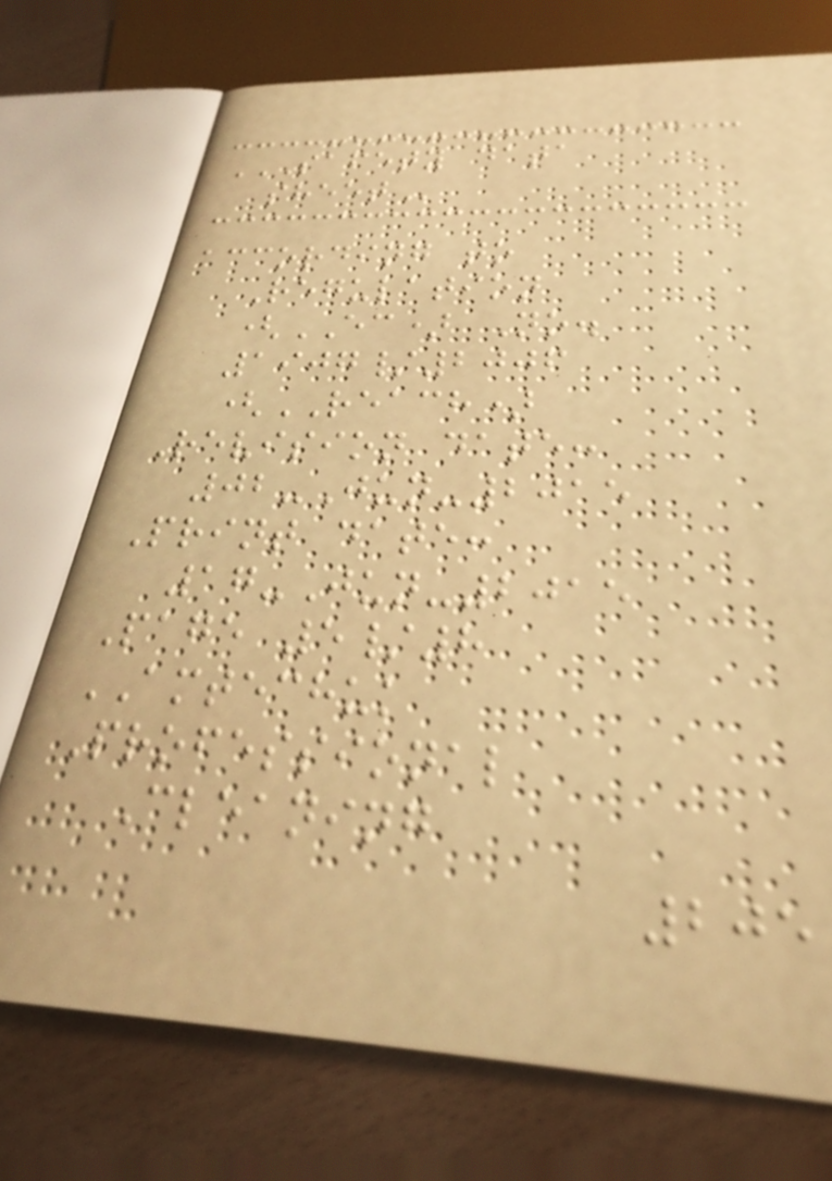SAFETY DATA
SHEET
according to
Regulation
(EC) No.
1907/2006
(REACH)
Revision date:
02-Jun-2015
Print date:
17-Jun-2015
Page 5/8
AMTECHUK
Professional
Cleaning
205
